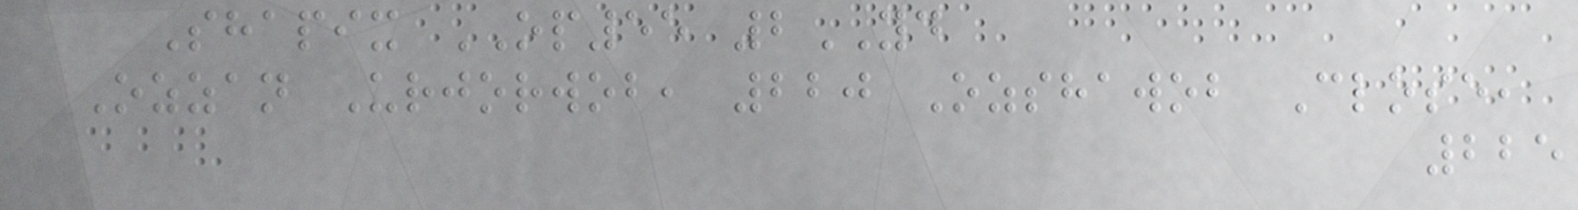Shapix OP55 2YD
Ozzan Urjorwob, 220 Ozshawob Close,
225
